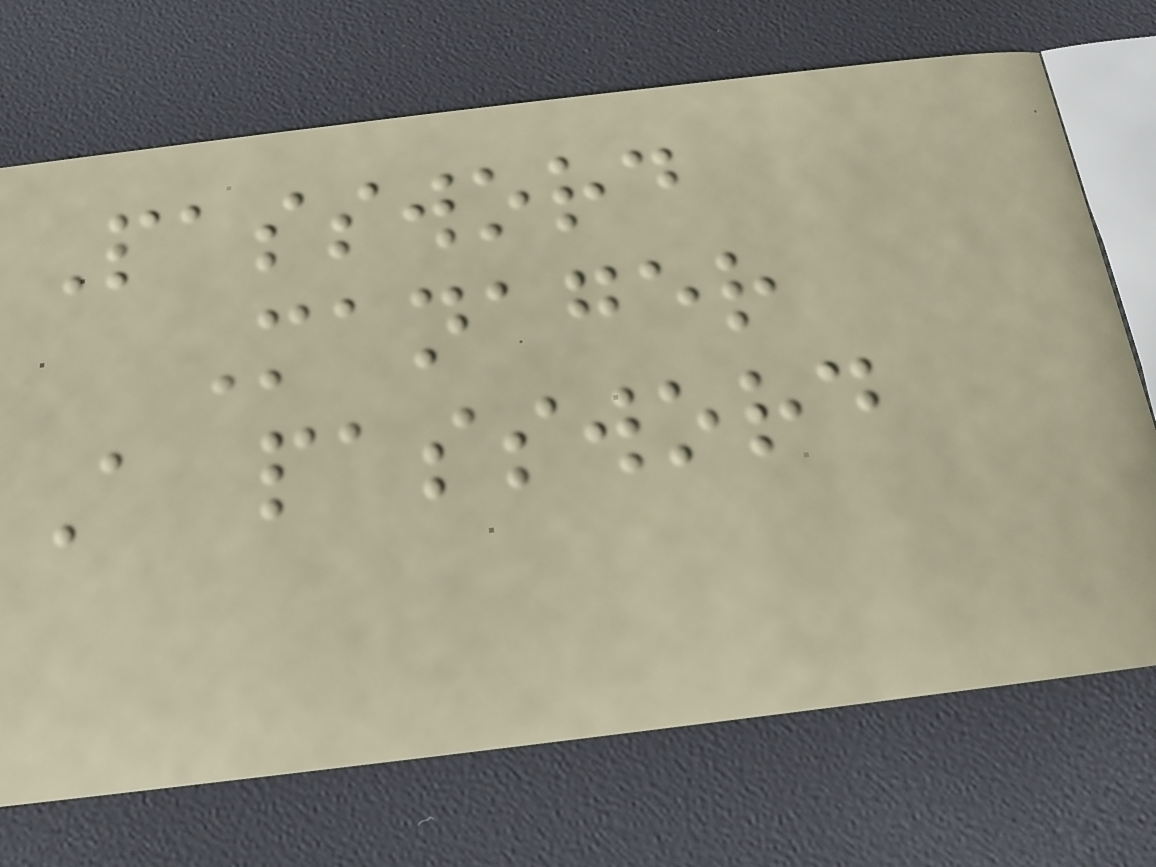Password
Manager
A password
